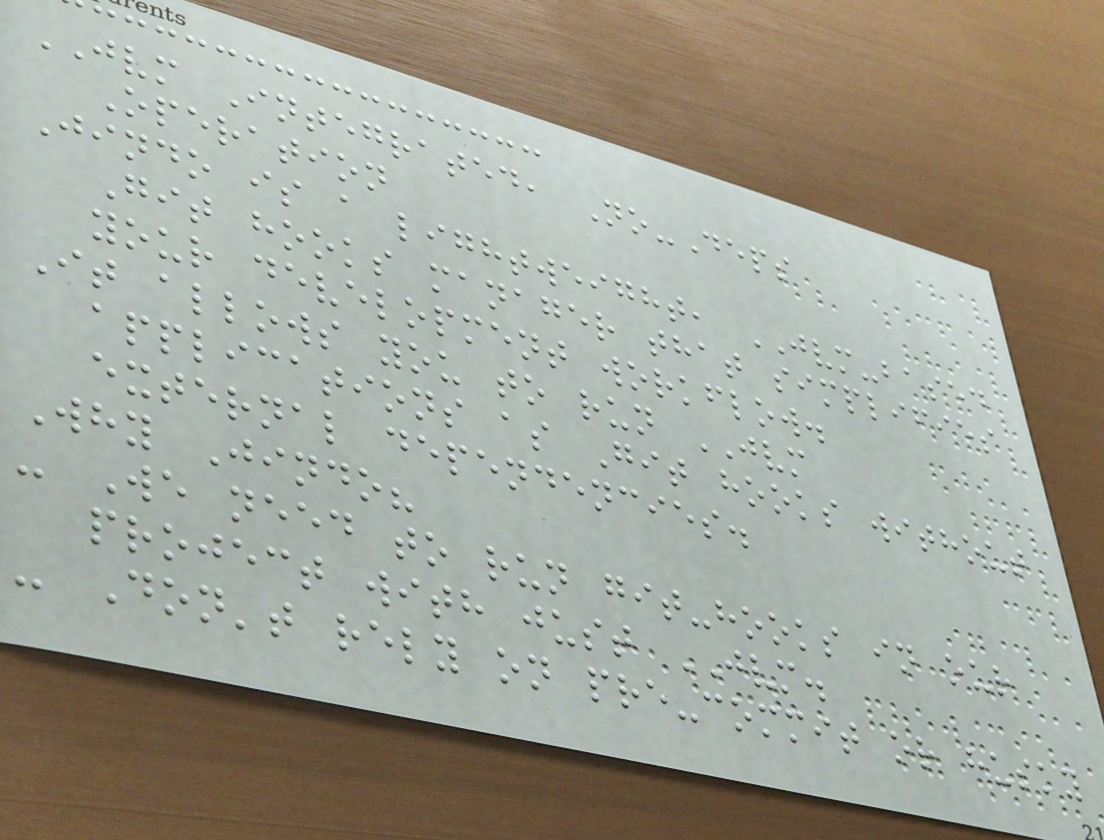JVM Integrated, No-Deps
Operation
Jindo is a lightweight, JVM-based
Git hooks manager that simplifies
your development workflow.
It allows you to run JVM
applications as Git hooks without
external dependencies.
Why Jindo?
- We need to run git-hooks in our
project with just JVM.
- Don't rely on pre-commit or husky
